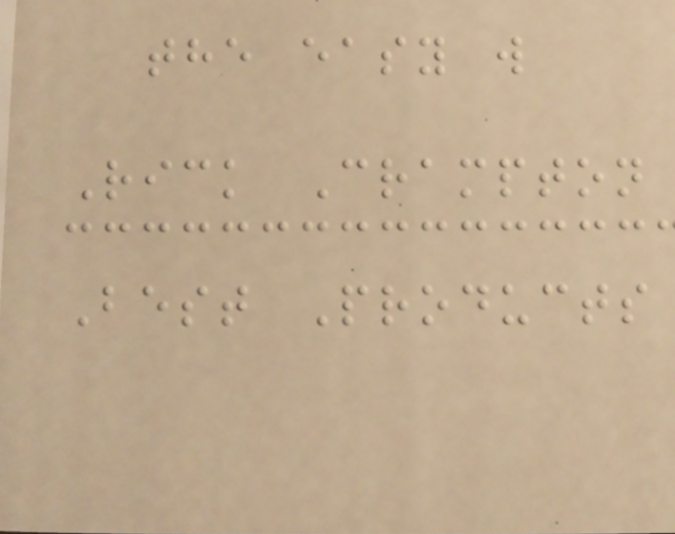the easy w
Rick Crampton
Best Products
